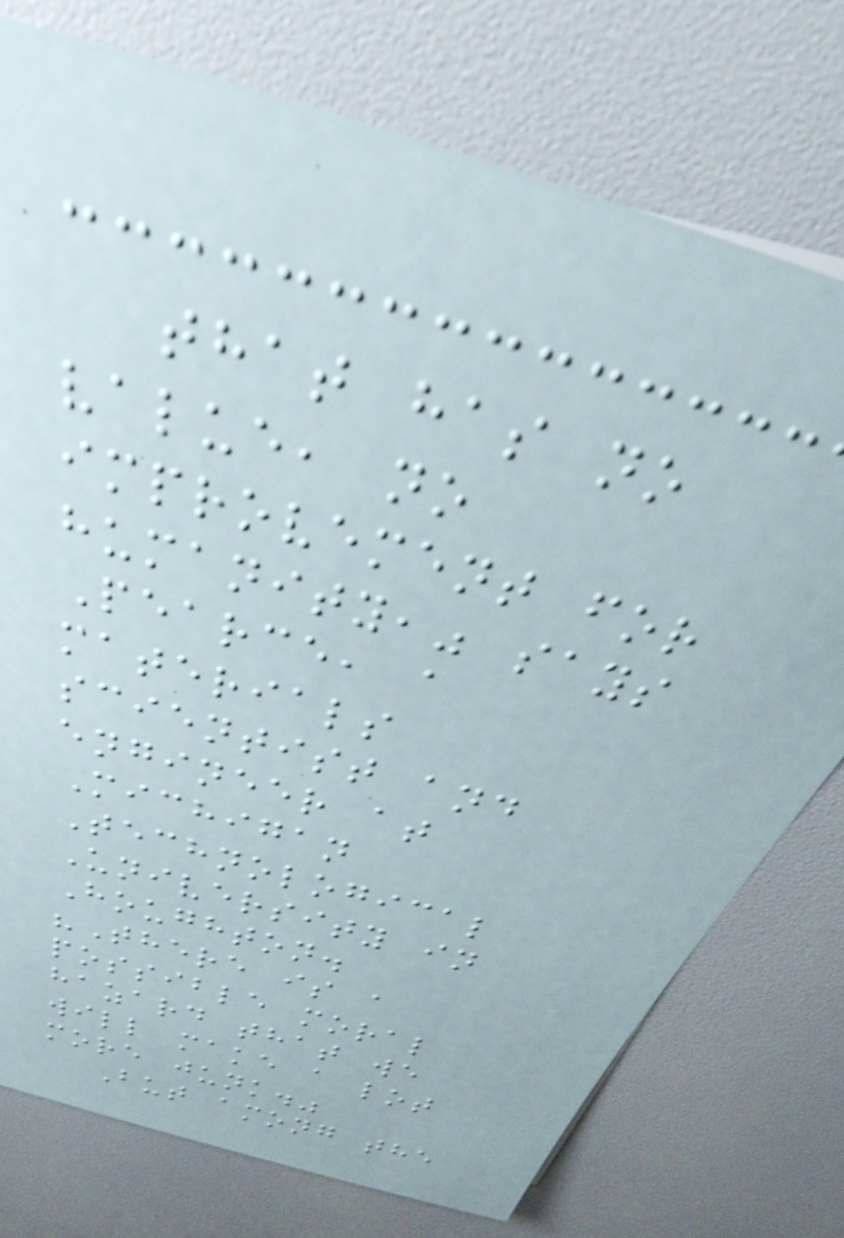that has no
value, no
improvement for
humanity," says
Pearce, a
materials
scientist and
engineer at
Michigan
Technological
University in
Houghton.
"There is a
possible moral
hazard that we
will make a lot
more junk."
But among the
